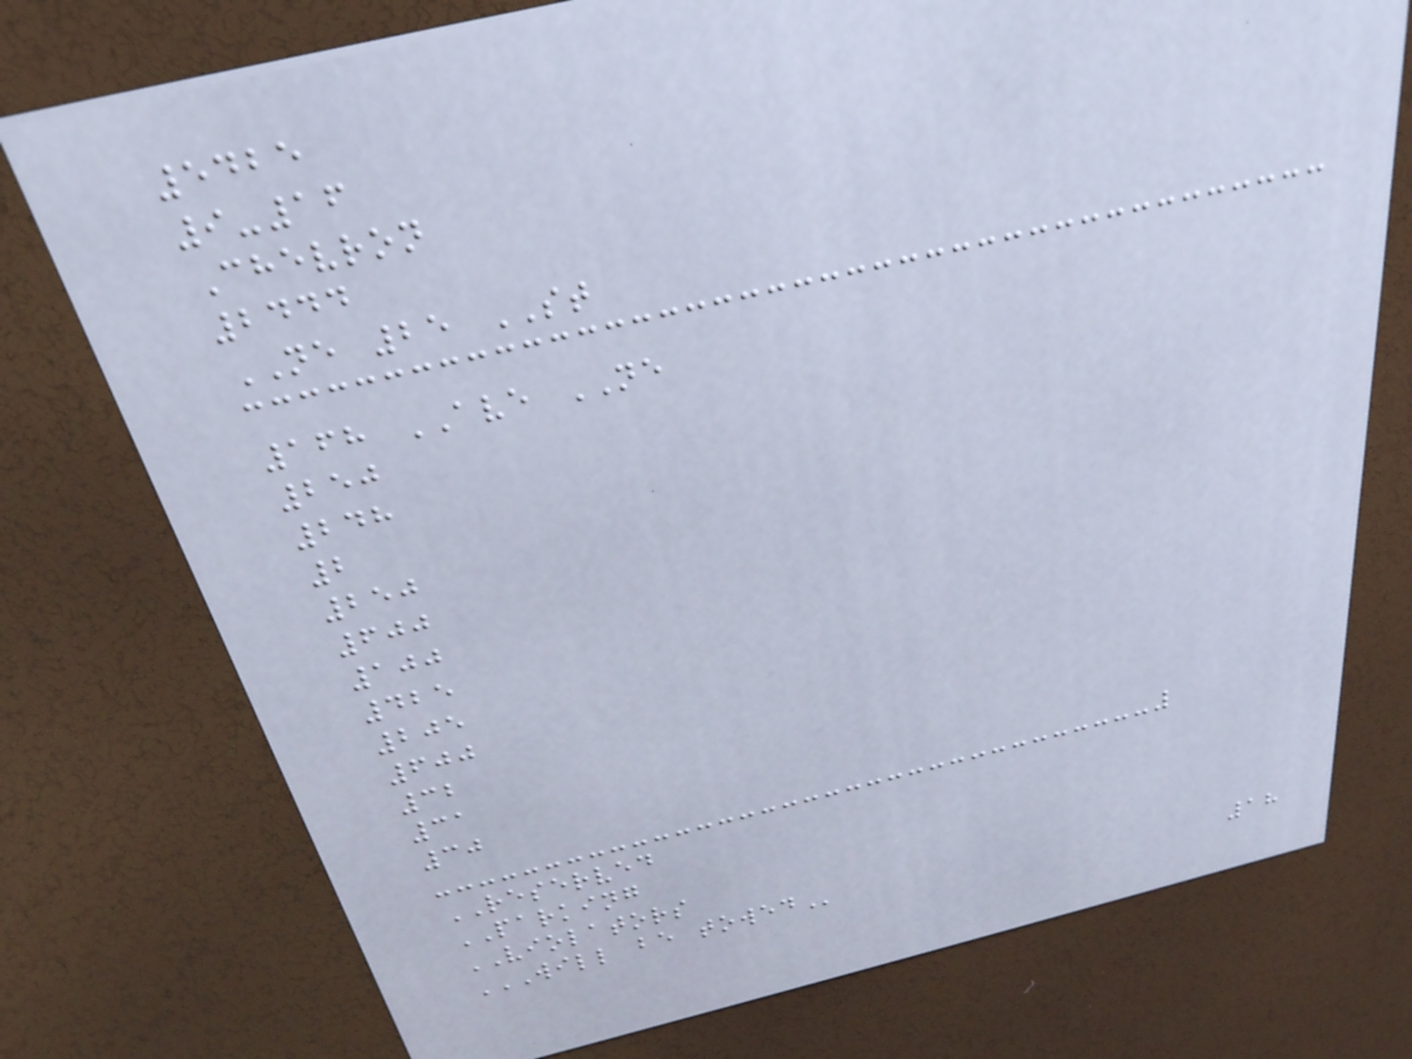5425
9-16
Chevron
2444
NE 25 ST
168 AVE NE
250
248
2
250
600
100
425
205
600
32
31
30
RESERVED
PARKING
VIOLATORS
WILL BE TOWED
18
